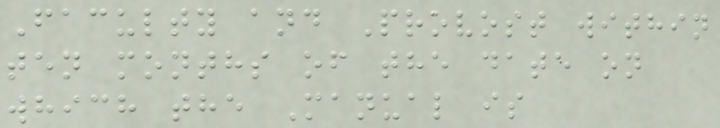Faculty and Provost within
ten months of the date on
which the Manual is
